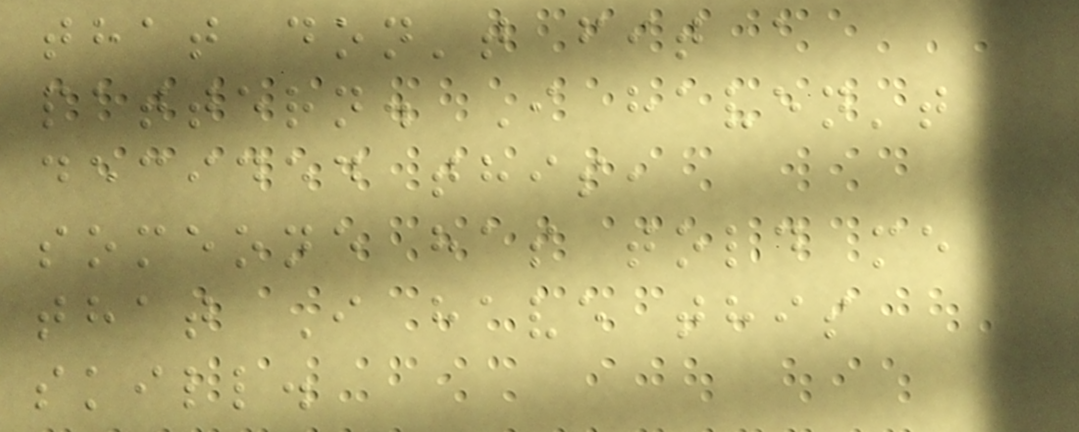that don't fit a
pattern. I haven't
decided this,
someone has told me
that I have this
skill.
